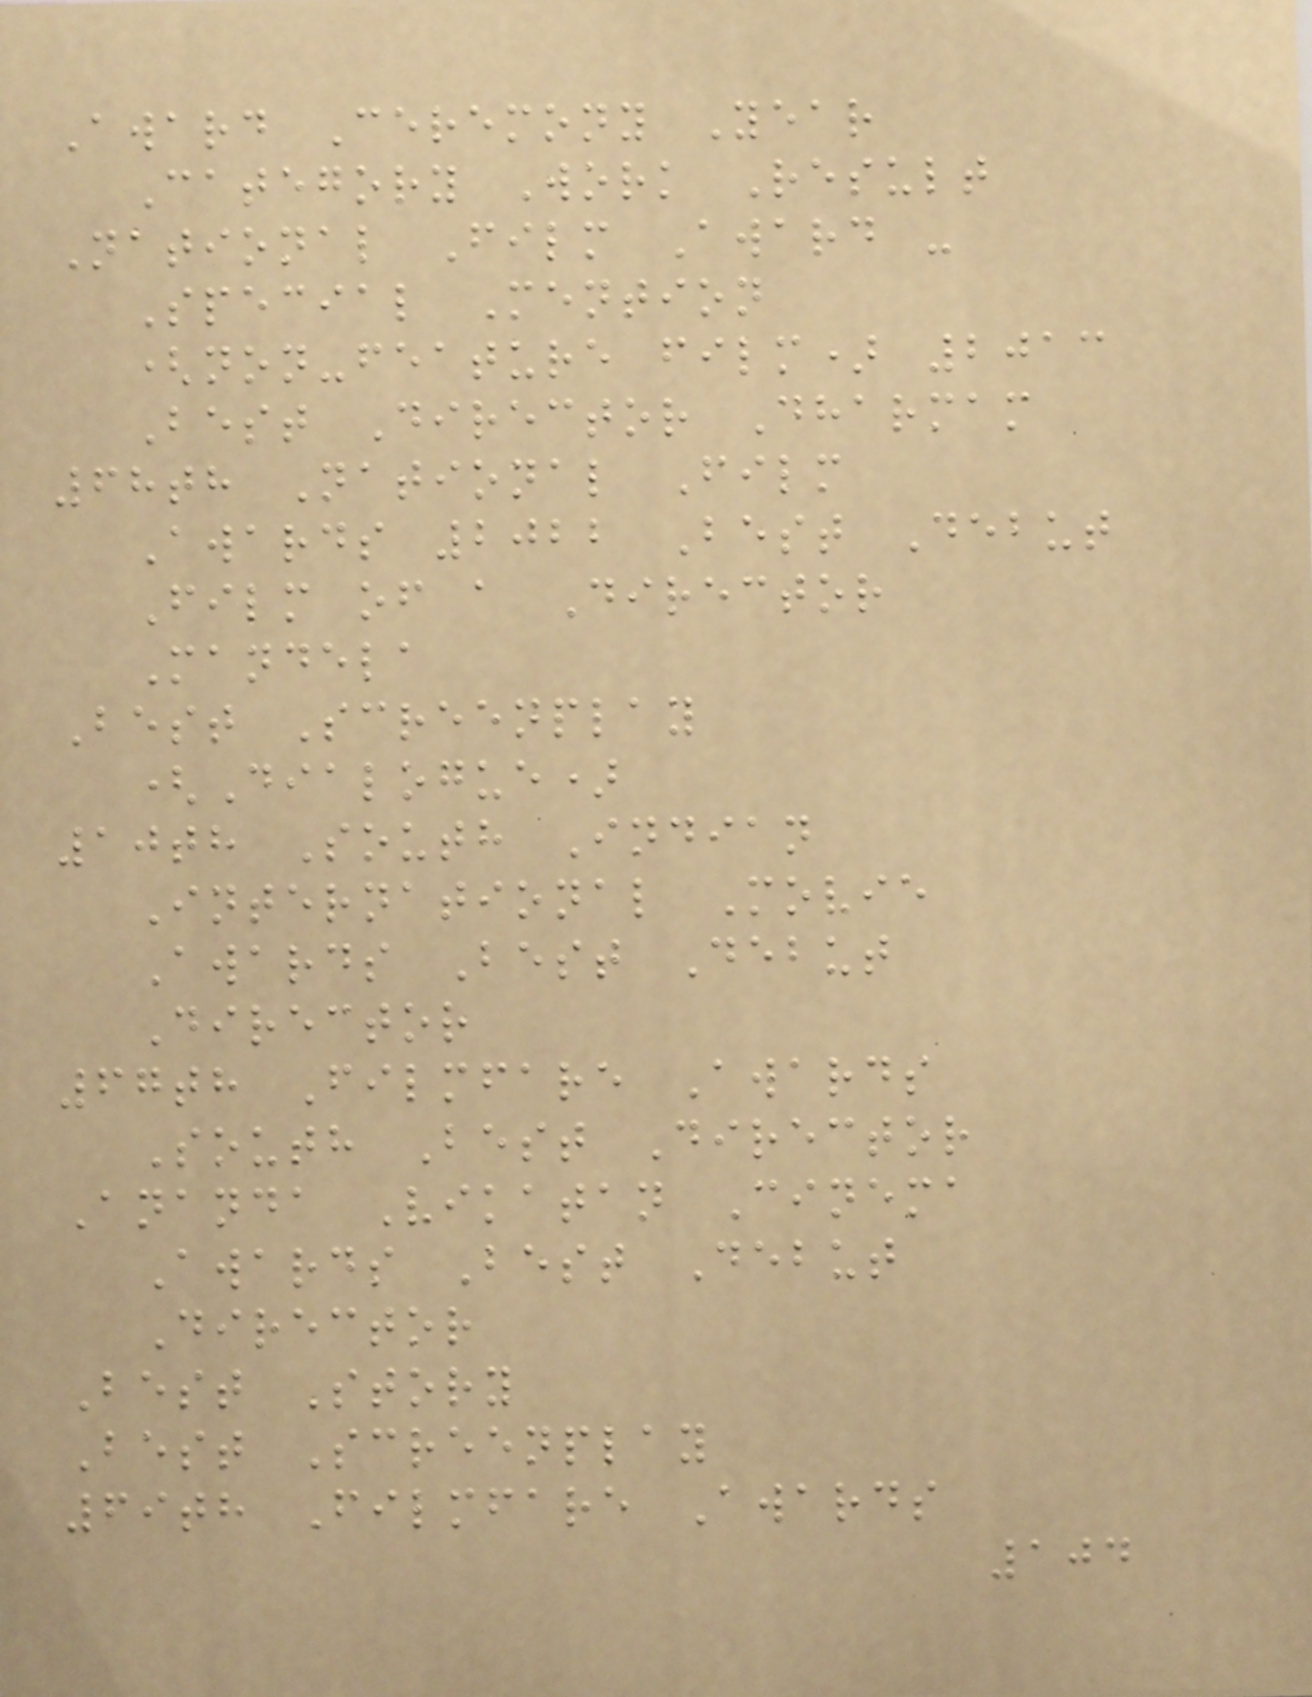Award Ceremony Year
Category Work Result
National Film Award -
Special Mention
(non-feature film) 2013
Best Director Dharmam
68th National Film
Awards 2022 Best Debut
Film of a Director
Mandela
Best Screenplay
(Dialogue)
10th South Indian
International Movie
Awards Best Debut
Director
67th Filmfare Awards
South Best Director
Ananda Vikatan Cinema
Awards Best Debut
Director
Best Story
Best Screenplay
69th Filmfare Awards
104
